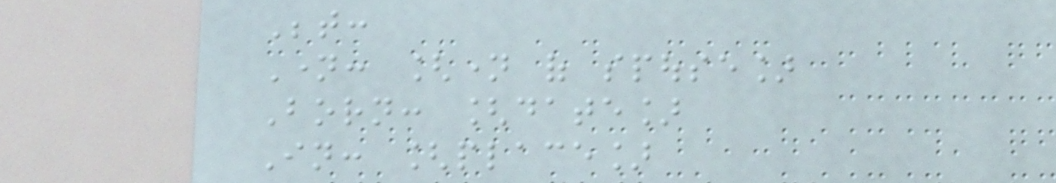Between:
Name: [name of spouse]
Born: [date]
In: [place]
